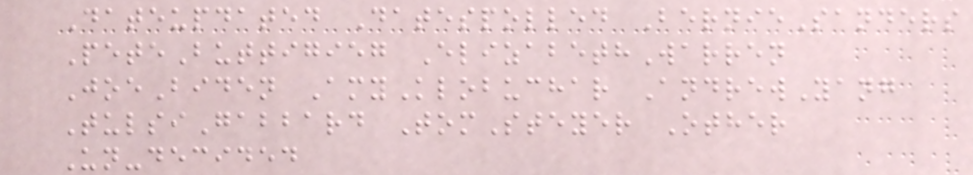Dateupdated Datespolled BernieSanders
PeteButtigieg ElizabethWarren
JoeBiden AmyKlobuchar AndrewYang
TulsiGabbard TomSteyer Other
Un-decided
